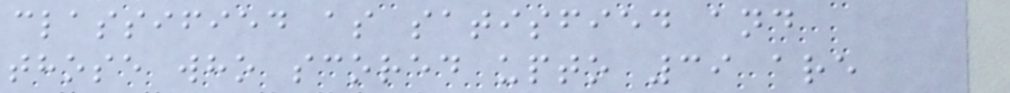classified as satisfied and
those who scored upto 39 are
